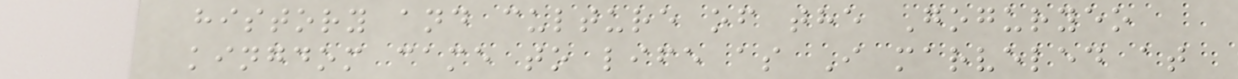history and culture of the Goguryeo
kingdom came to life as I marveled at
